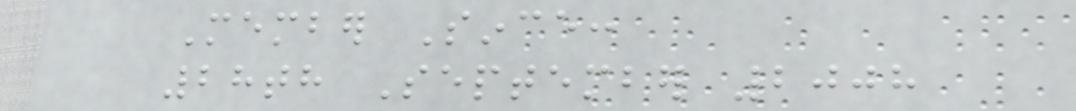Member Since:
28th September 2008
